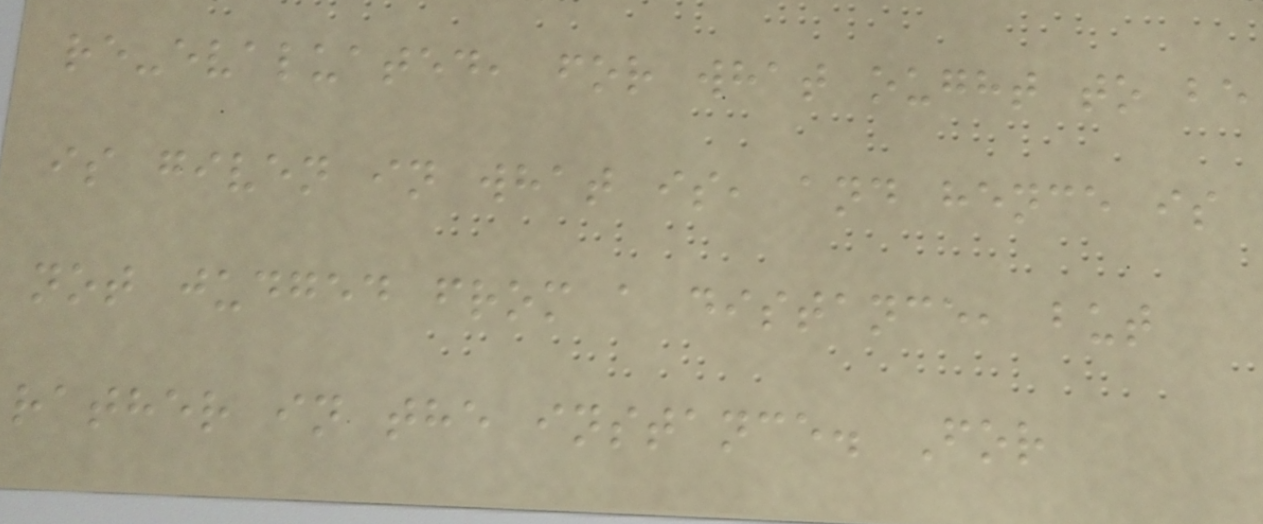re-evaluated, for what ought to be
is given in what is, and hence is
not judged from a distance, but
rather in the instance. For
